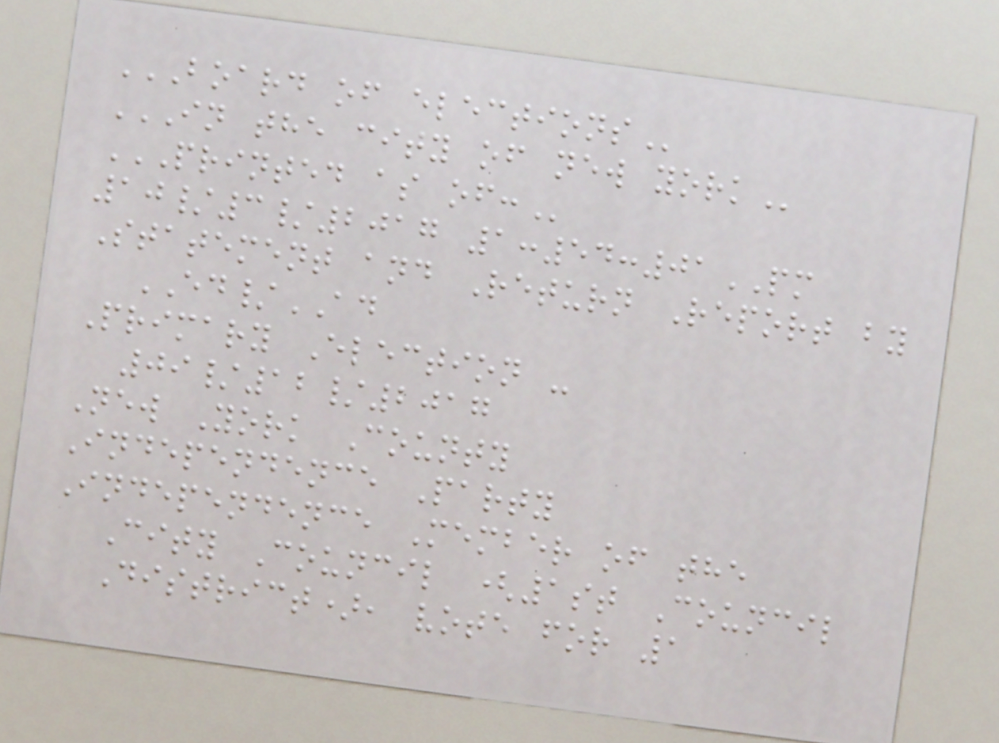BOARD OF ELECTIONS
IN THE CITY OF NEW YORK
PRINTED AS OF:
10/3/2017 1:54:01PM
Statement and Return Report by
ED/AD
Primary Election -
09/12/2017
New York County
Independence Party
Independence Member of the
City Council (1st Council
District), vote for 1
